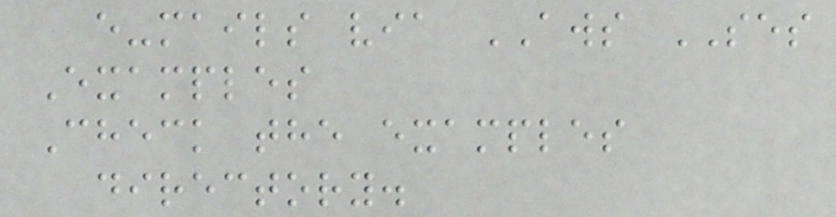e-mails via AWS SES
Examples
Check the examples
directory.
